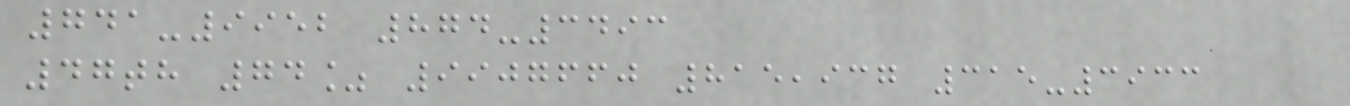741-9952 874-3493
47th 74% 9907660 815,937 315-3933
